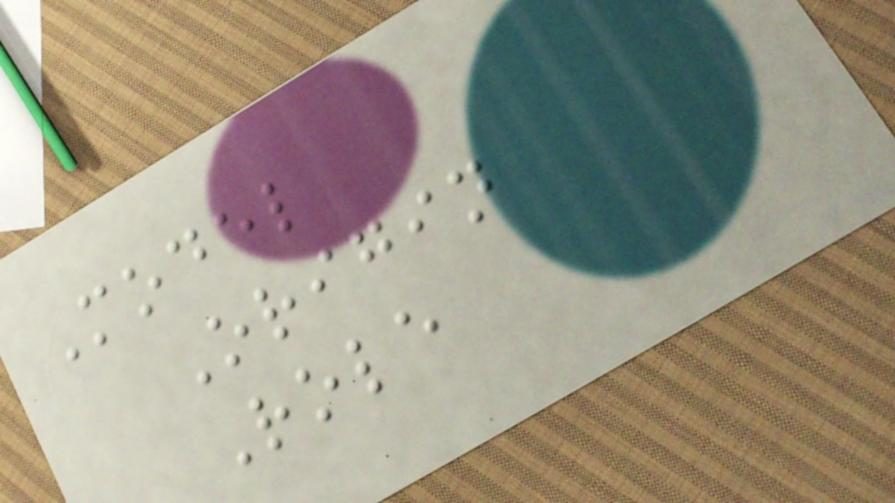Model
Origin
Role
